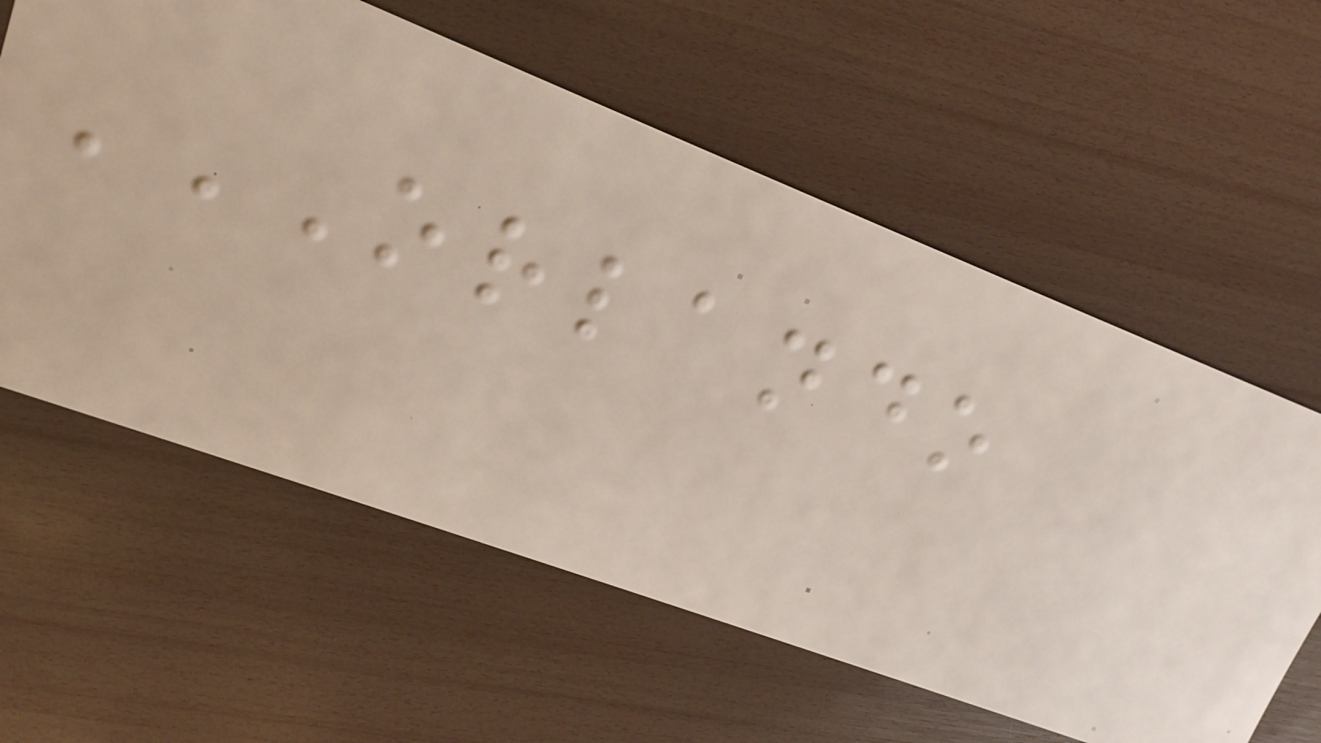ORLANDO
